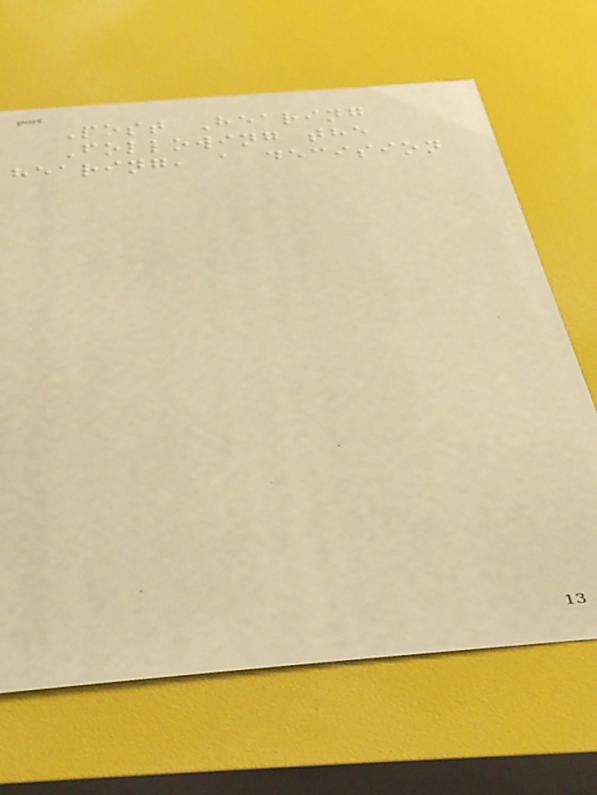Post Hearing
Following the
hearing, a decision
